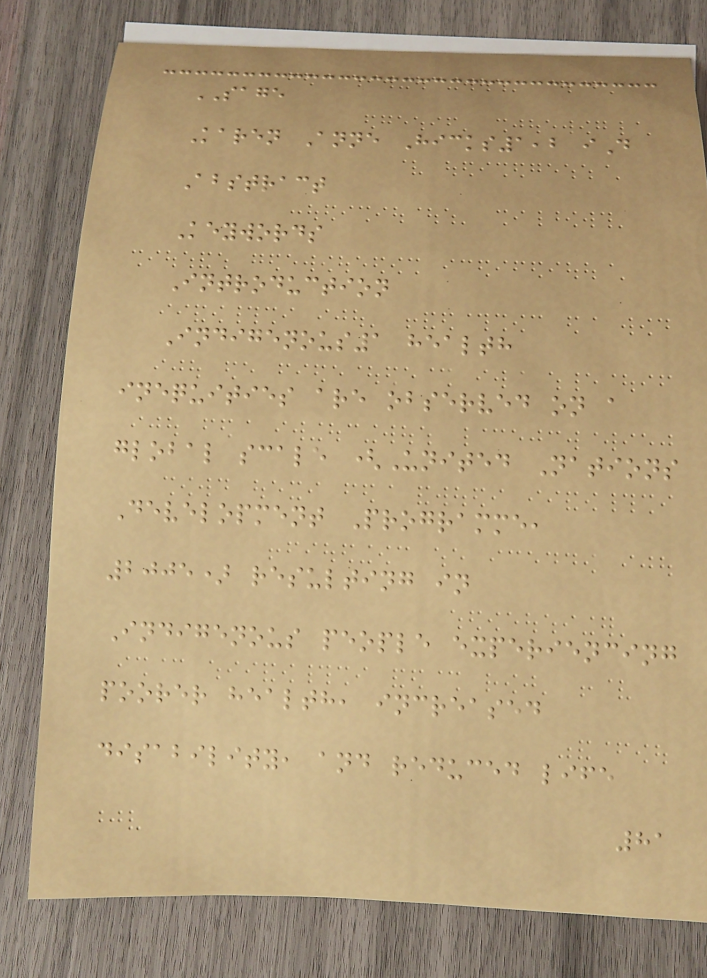SAGE
Karen Anne Hicks1,2 iD
Abstract
Keywords
Introduction
Indigenous1 health
inequities are observed on a
global scale (United Nations
Development Programme,
2005) resulting in
Indigenous people experiencing
poorer health, increased
disability, and reduced life
81
